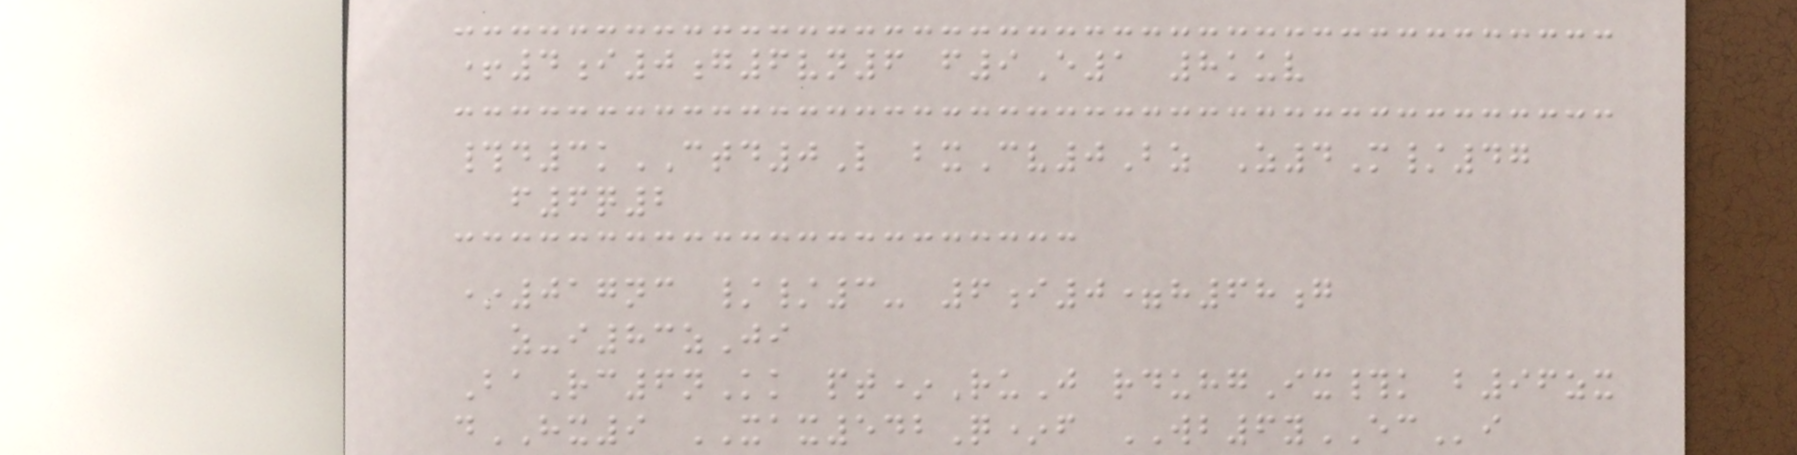+4i0g6vn6 f9E1 8kuv
#d3kCTD0L bxCv0Bz Z4M/47
f6q2
*017nc //3- 6i0=h68g
z-i83zJi
BaRc6nKk pt*RuJ rduhgIx#k b96zx
dHX9 XAX542Q*f WB6yECi
